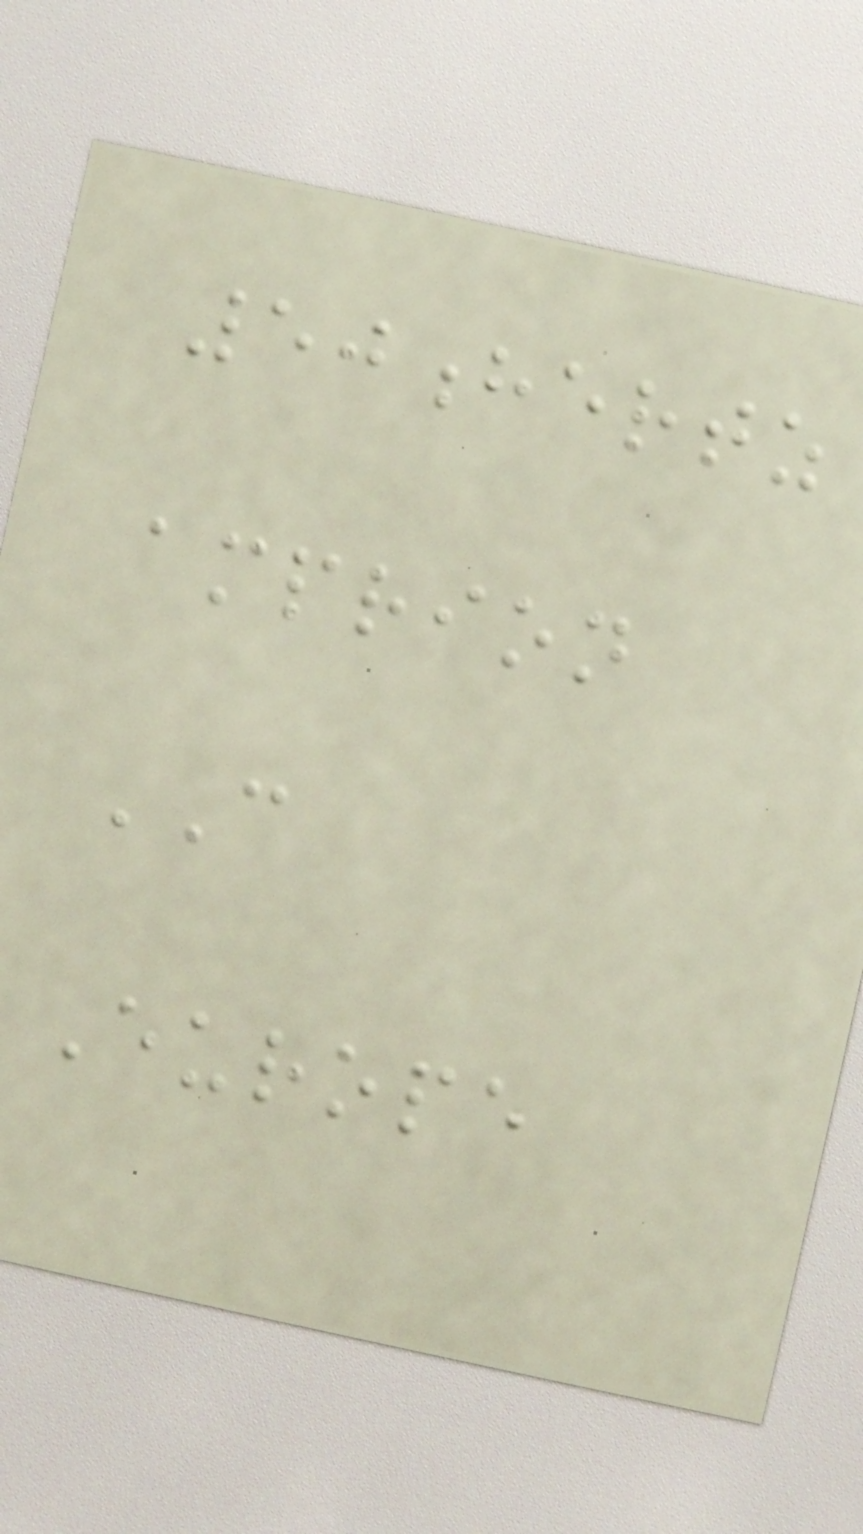50hertz
amprion
CAN
Europe
